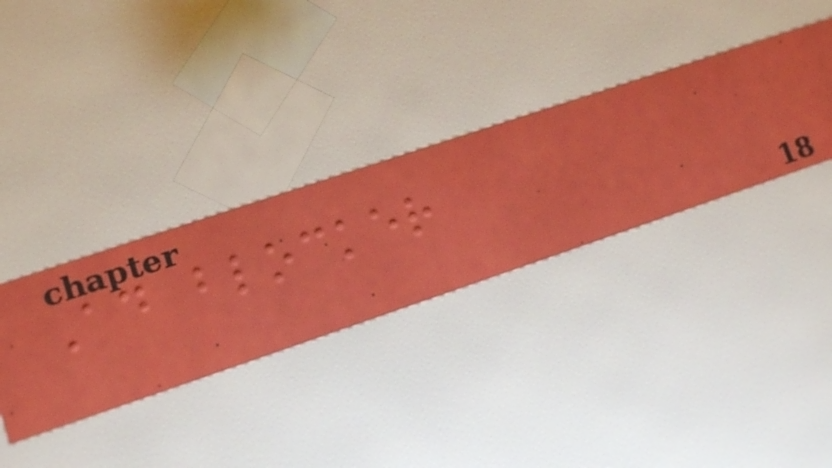Ad blocker
